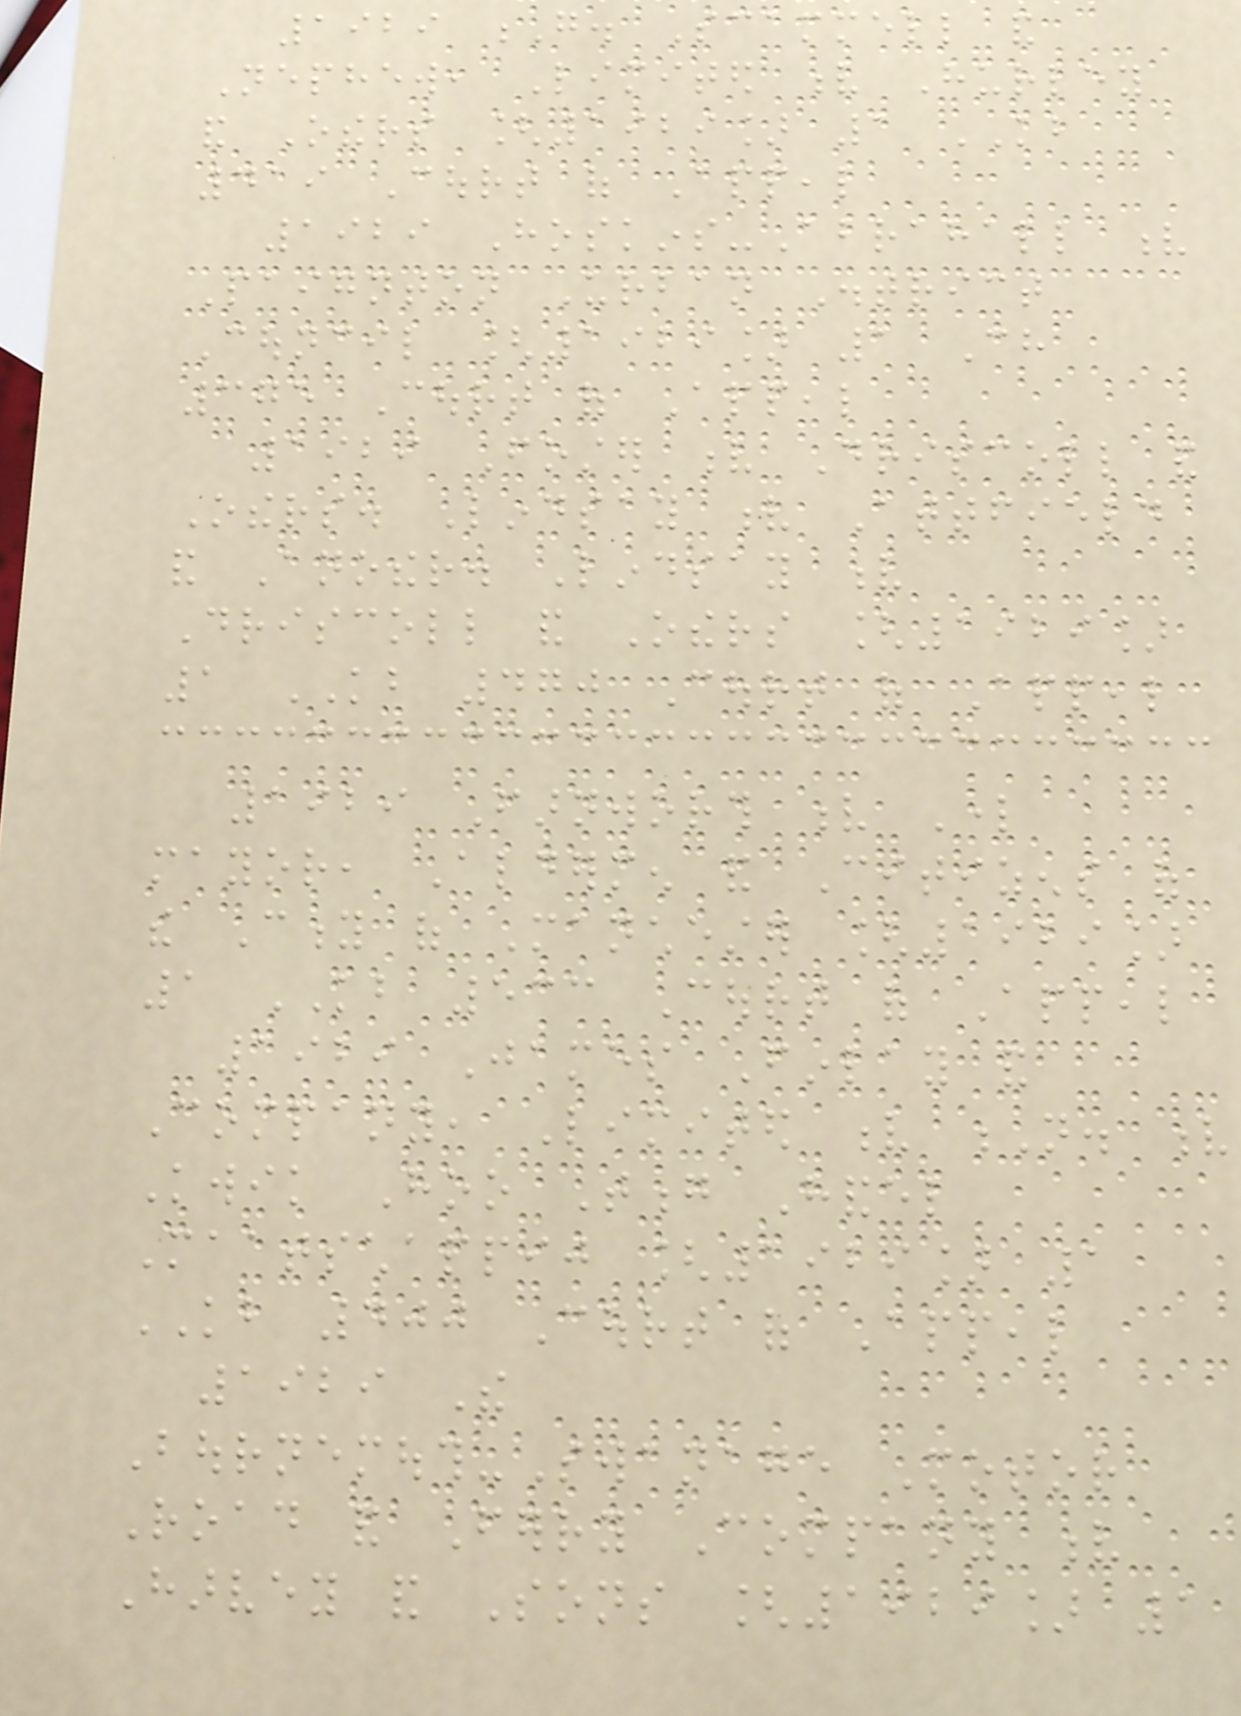1929 G. Scammell and
Nephew, Limited v Hurley
and Others [1929] 1 KB
419 Court of Appeal
1929 Hoskins-Abrahall v
Paignton Urban District
Council [1929] 1 Ch
375 Court of Appeal
1929 Foster v Driscoll and
Others. Lindsay v Attfield
and Another. Lindsay v
Driscoll and Others [1929]
1 KB 470 Court of Appeal
1929 Farnworth v Lord
mayor, Aldermen and Citizens of
the City of Manchester [1929]
1 KB 533 Court of Appeal
1929 James Finlay and
Company, Limited v N. v
Kwik Hoo Tong Handel
Maatschappij [1929] 1
KB 400 Court of Appeal
1929 The
Bournemouth-Swanage Motor
Road and Ferry Company v
Harvey and Sons [1929] 1
